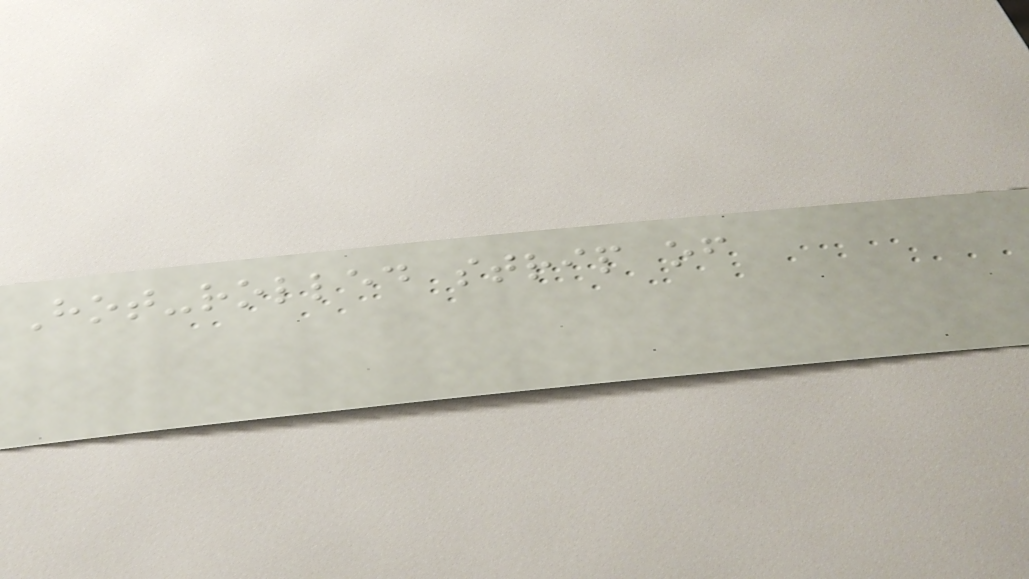Hot-rolled strip of
